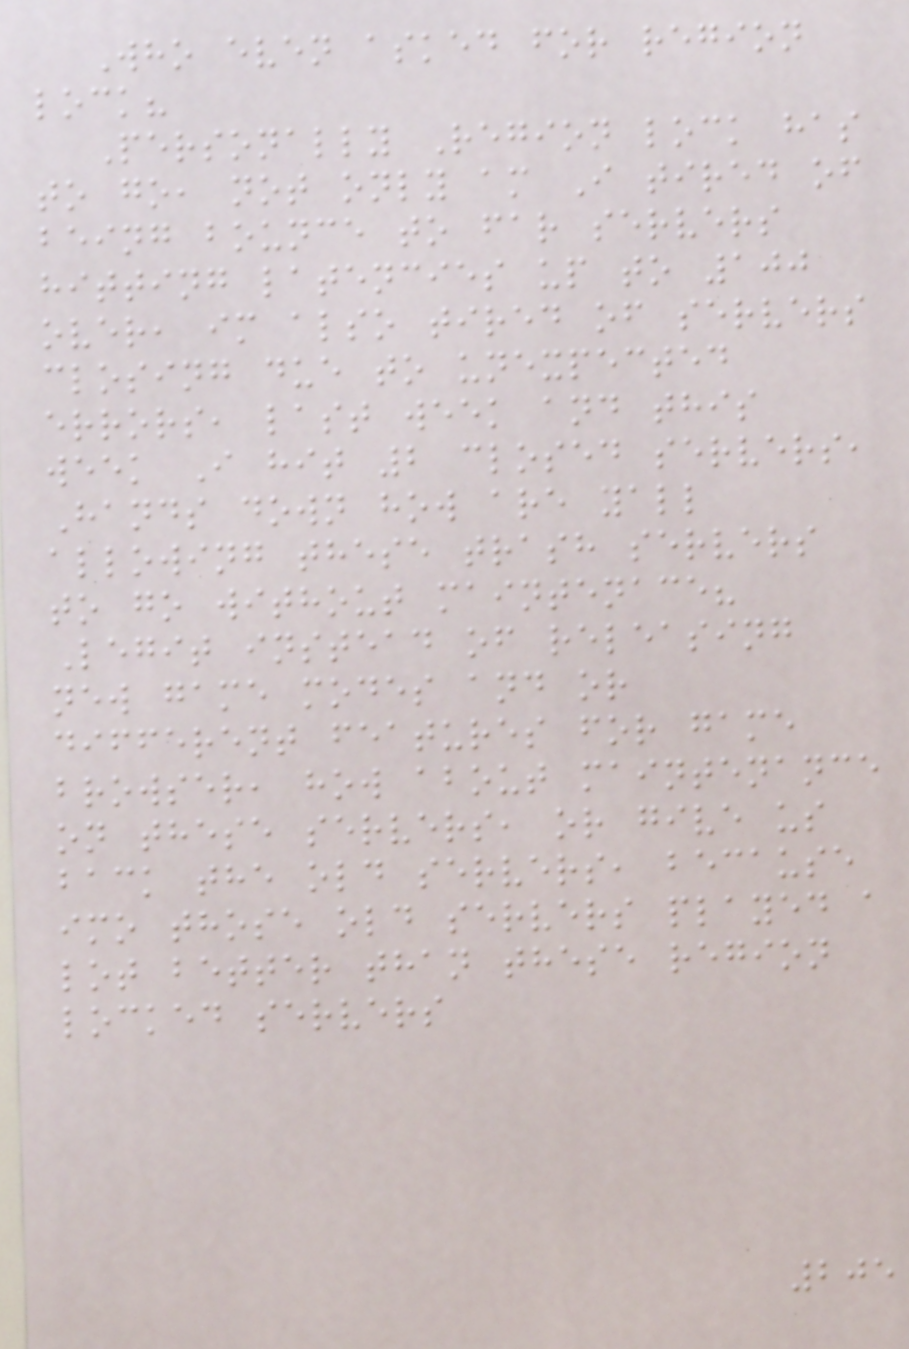Who even asked for region
lock?
Personally Region lock has
to go, not only am I tired of
being bounce to far servers
hitting latencies up to 100
over, im also tired of servers
closing due to unexpected
errors, last week and this
week I hit 2 closed servers,
Hands down how are yall
allowing these trash servers
to go without maintenace?
Legit instead of releasing
new game modes and or
different features for game
browser, how about maintenance
on these servers, or give us
back the old servers, because
imo those old servers played a
lot better than these region
locked servers
205
